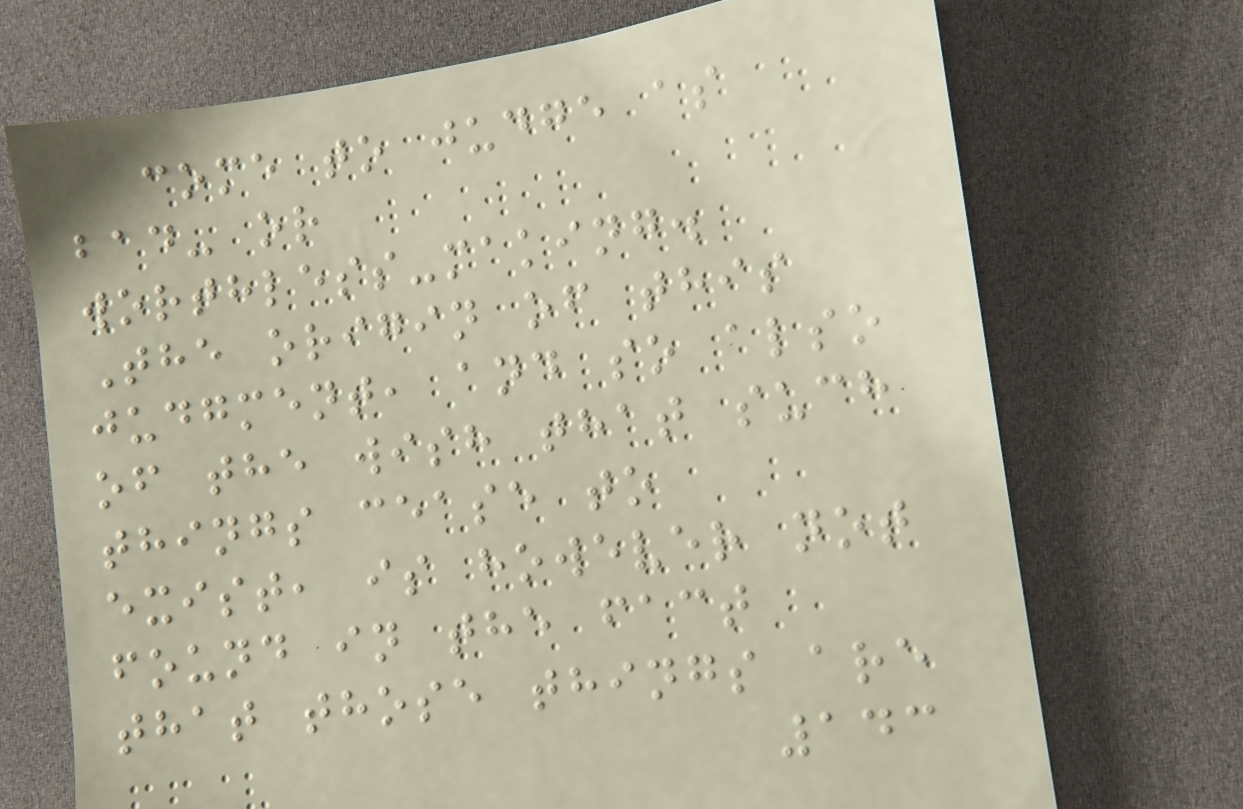come to judge as
bad- or
worthless-making.
The origin of this
judgment, and so also
of the wish that such
things cease to
exist, is however not
found in the fact
that those things are
143
